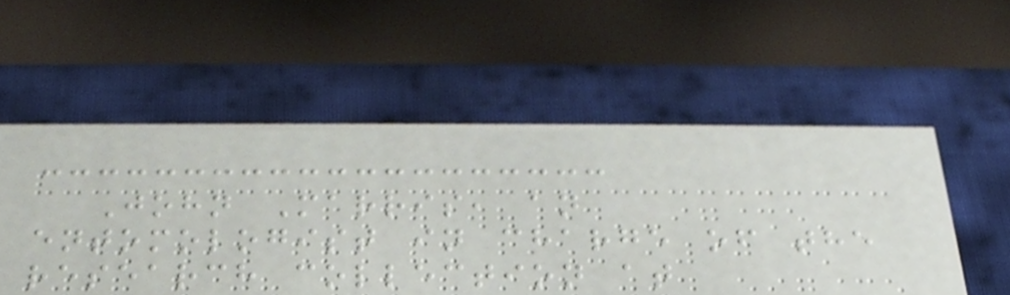John Marris, an
entomologist in charge of the
research collection at
